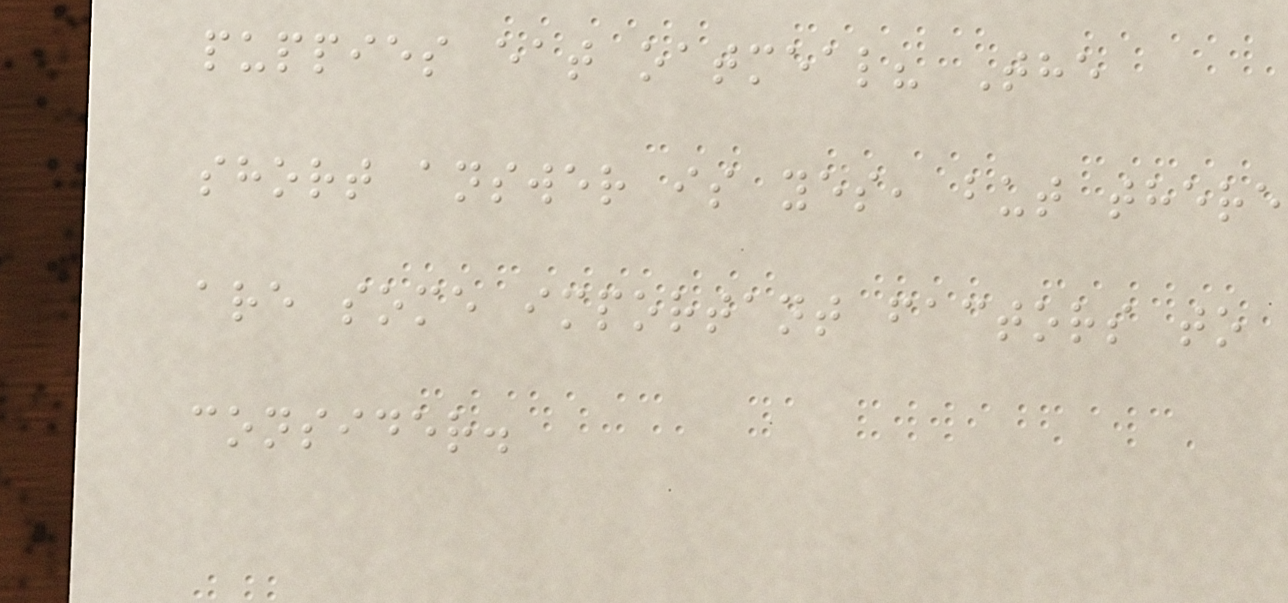puppies eat oatmeal? The
short answer is yes, but there
are some important factors to
consider.
